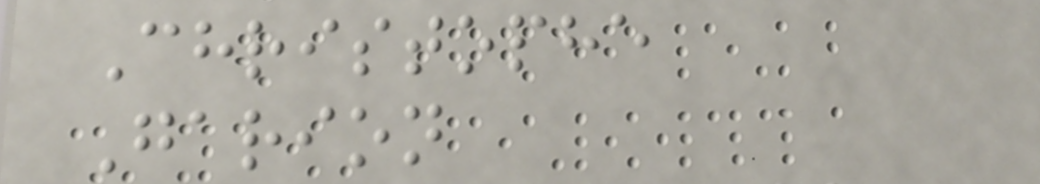Christophe
Garion
